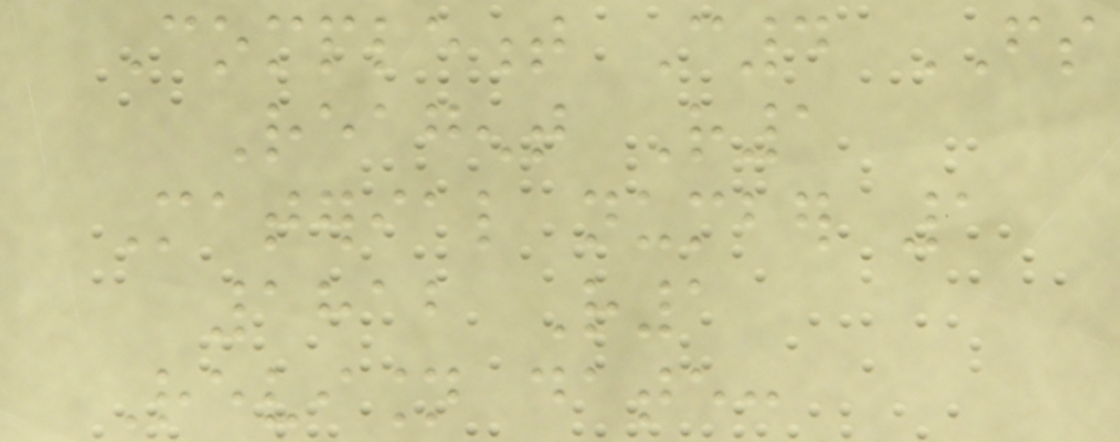Complement C4 FS
Reagent R1
Material number 1
1812 R1
Revision date:
